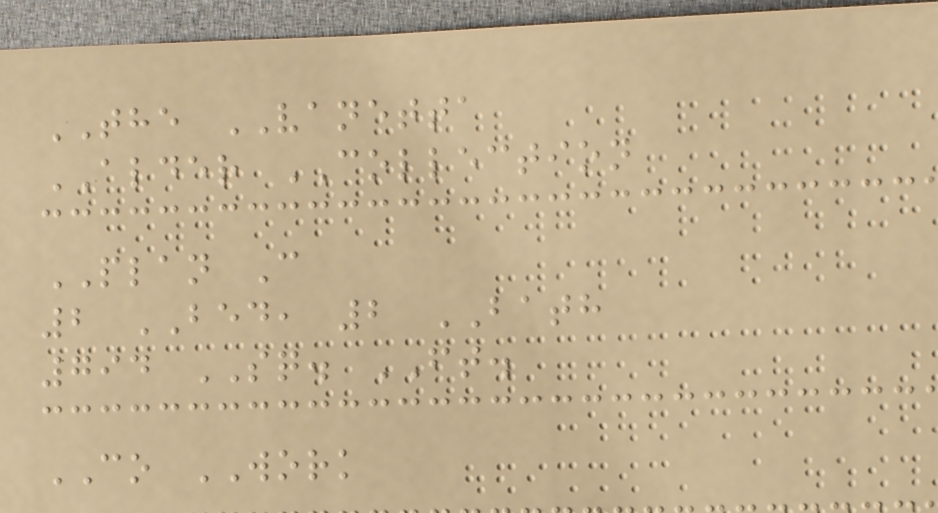THE VANETTA
ALDER COLLECTION
PLAN C
2 BED, 2 BATH
794 SQ. FT.
CO WORK
